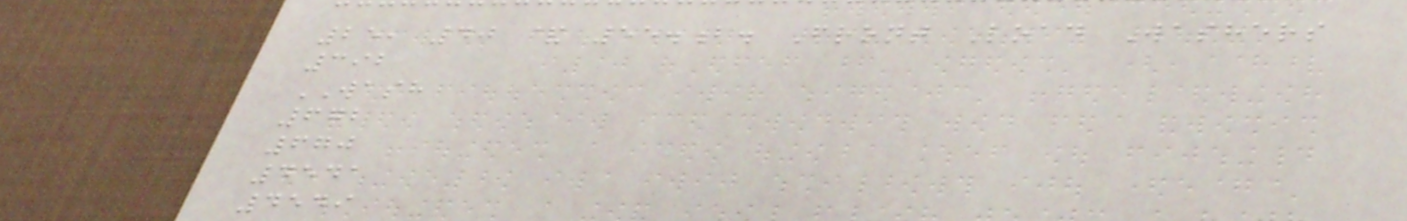25, 40 & 55.b. Front Load Washers
392
WASH
672
670
4541
4549
